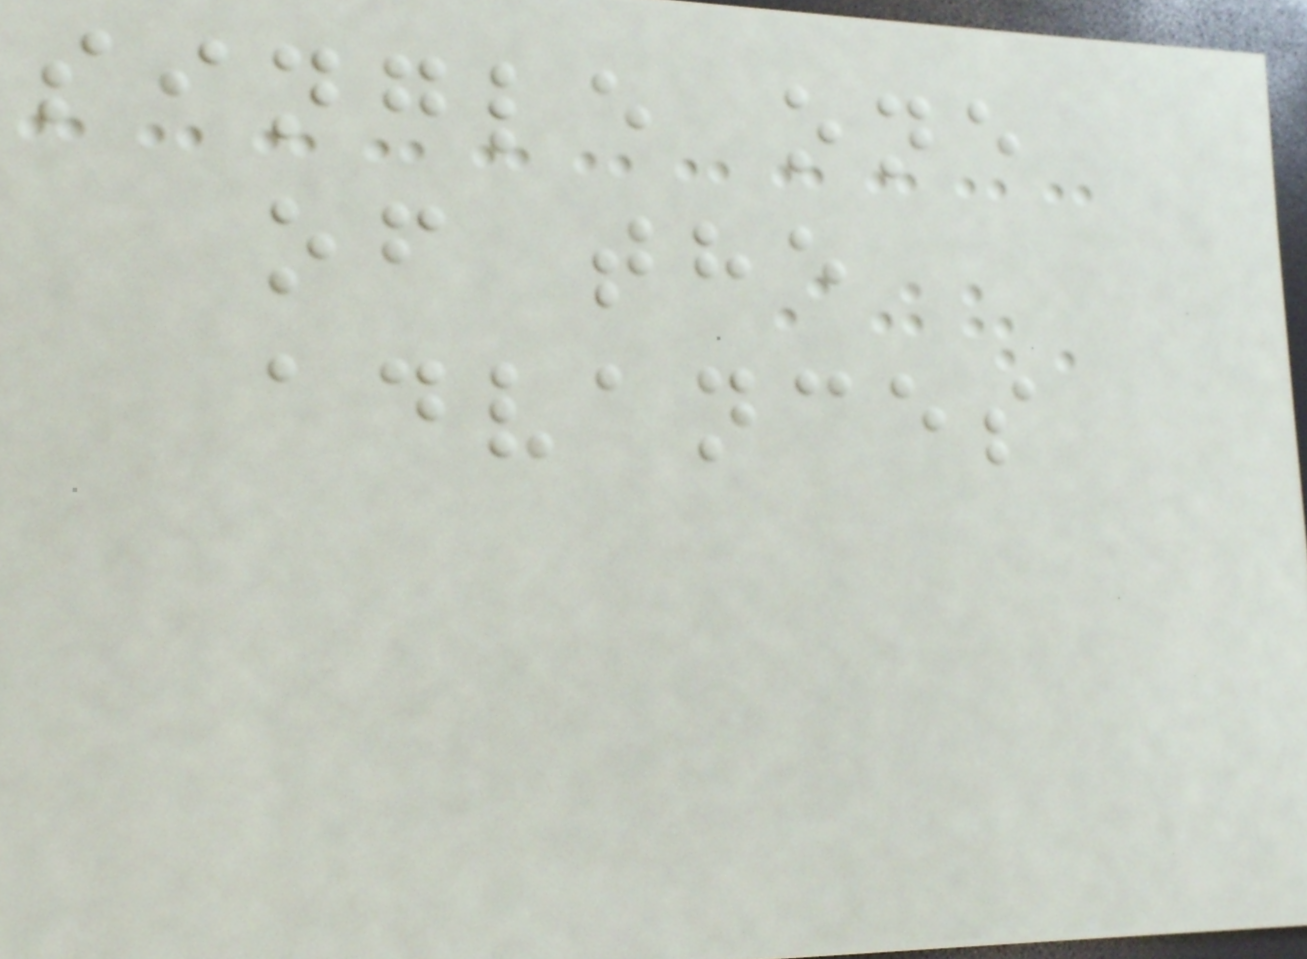single one
of the
advances
